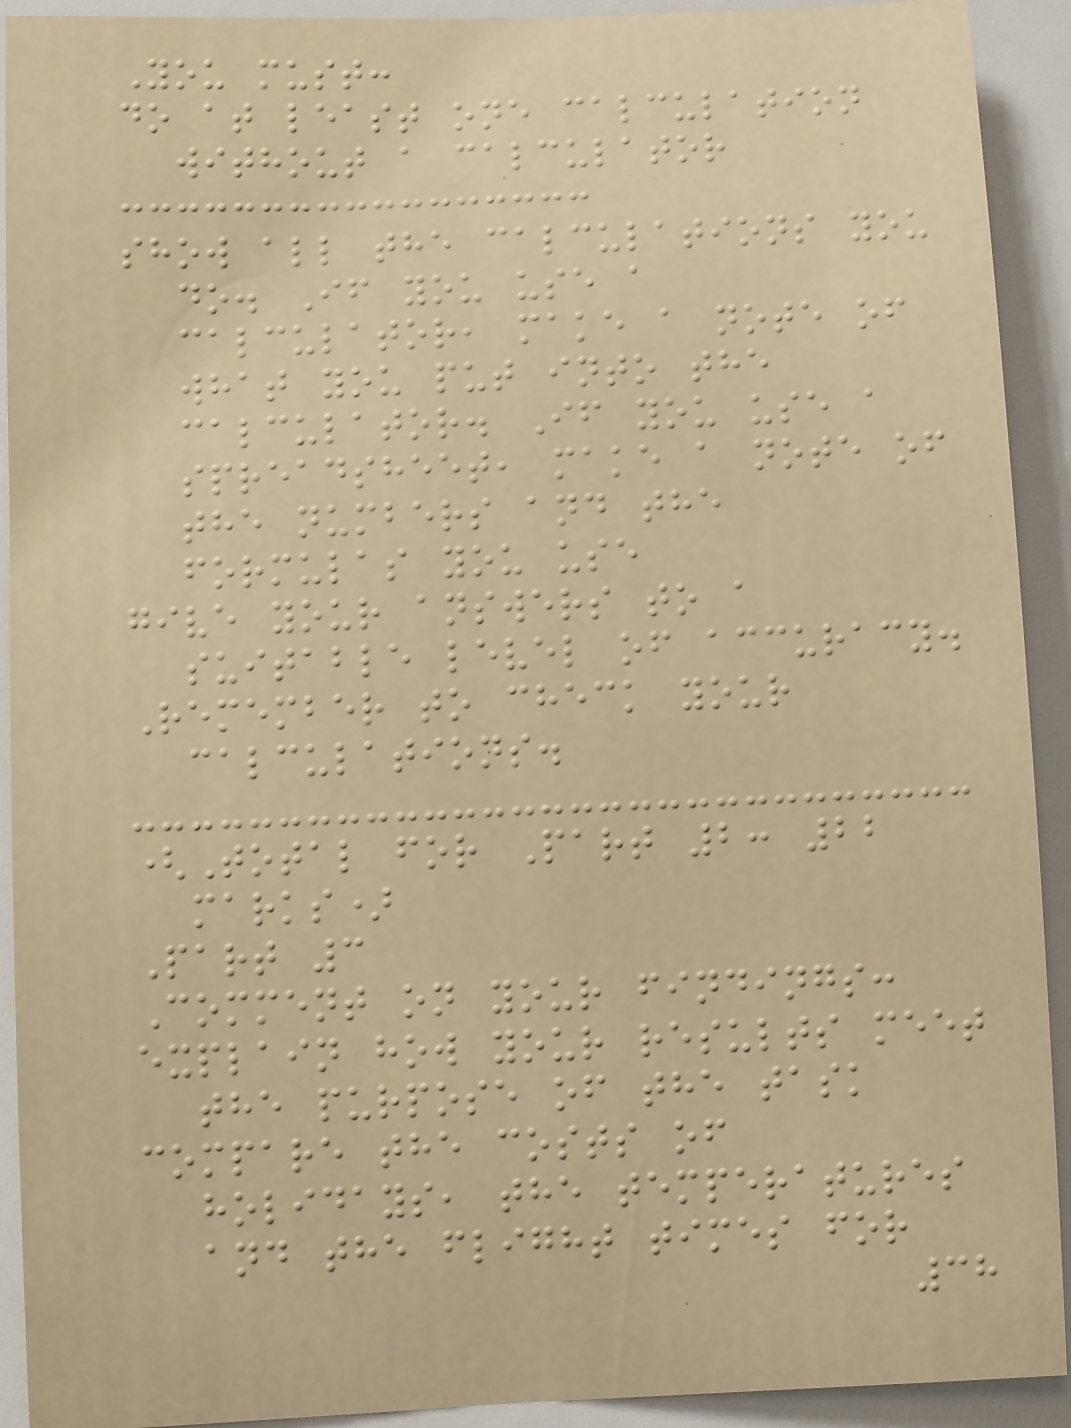You must:
do at least one calculation
without a calculator
show all the calculations you
do. If you use a
calculator, make a note of
what you put into the
calculator. If you use a
spreadsheet, make a note of
the numbers and the
formulas you use
give your answers to a
suitable level of accuracy.
Remember to check your
calculations.
(Total for Part 2: 22
marks)
Part 3
Comment on your findings:
explain how your results meet
the purpose of the task
compare the costs of
holidays, the temperatures
and the flight times for
38
